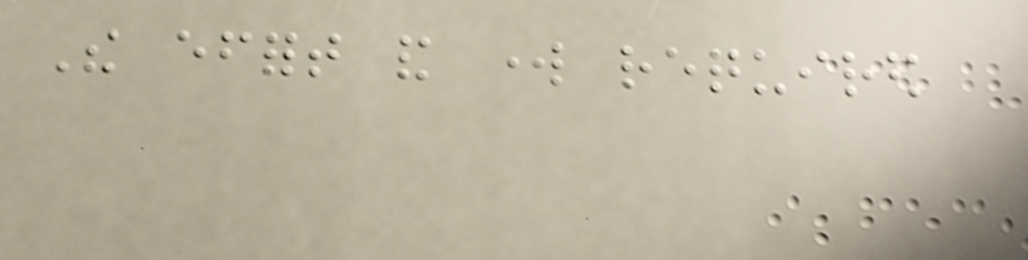The effort and work required
